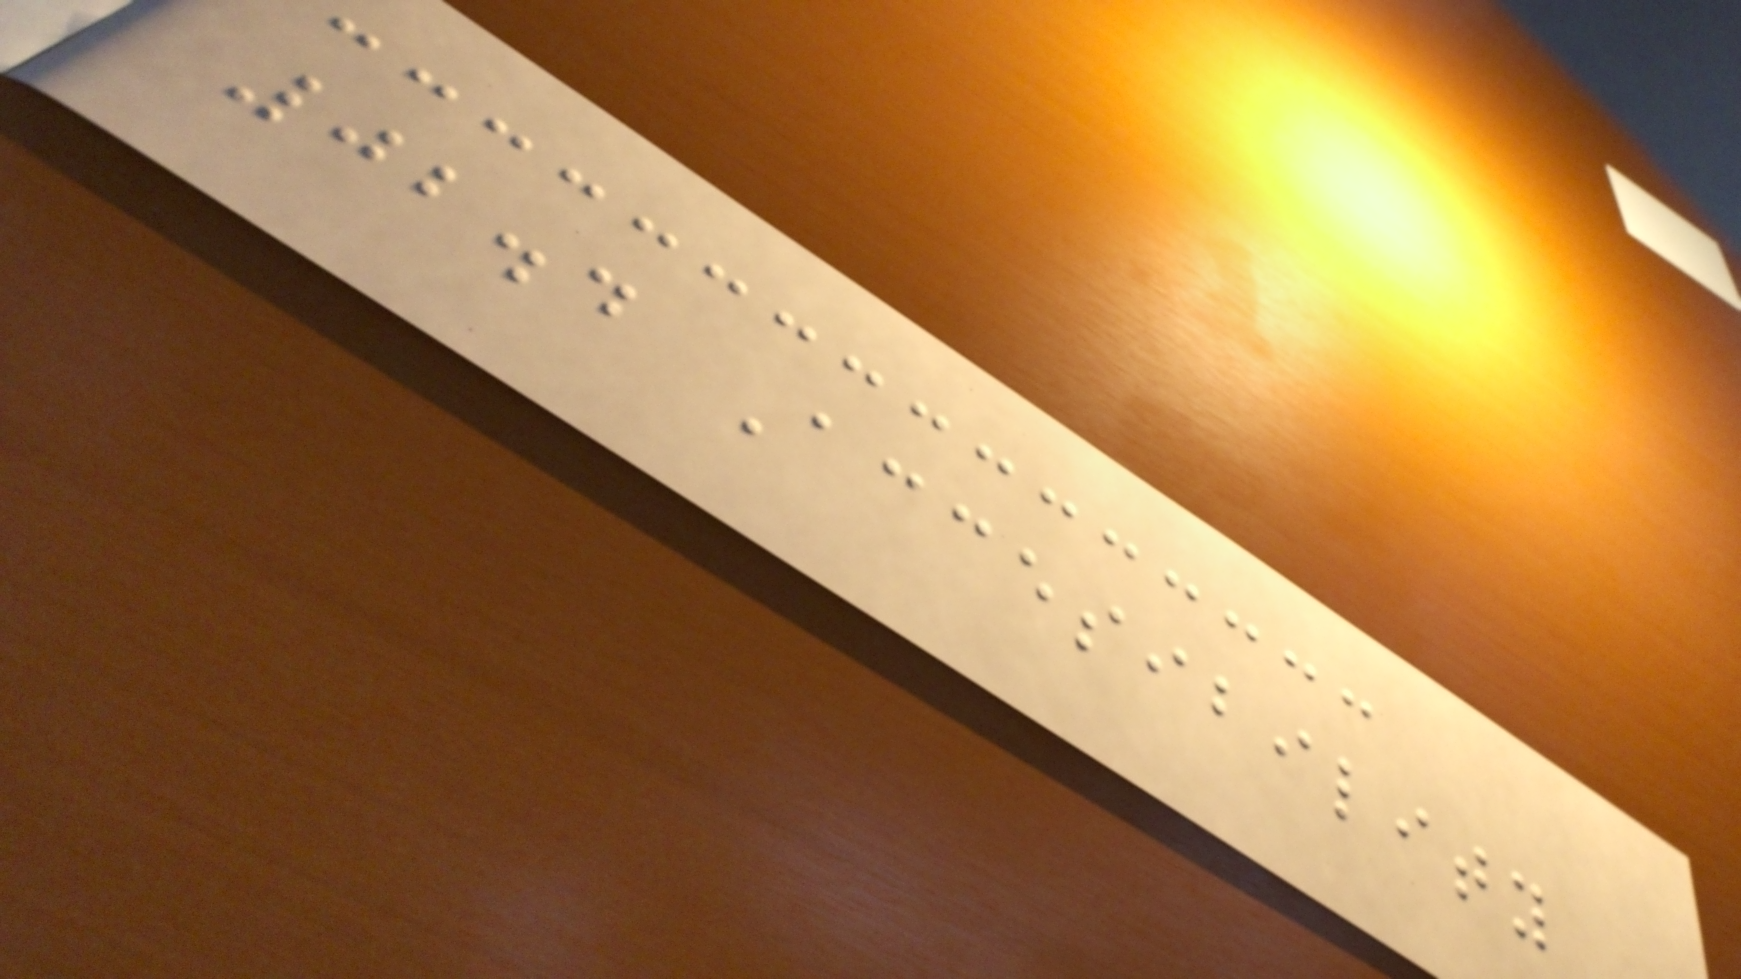02.4 Accesibility
